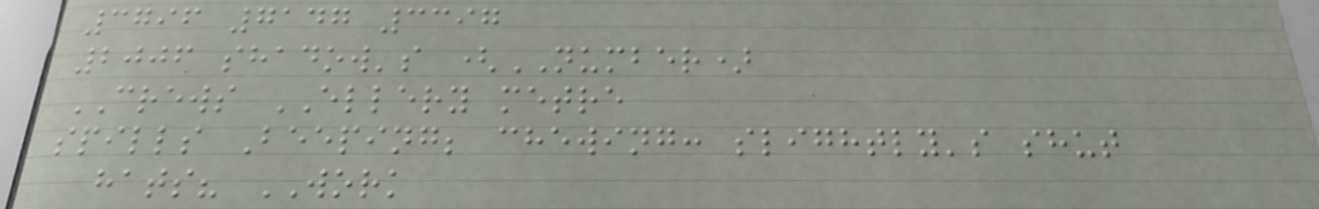3796 7147 3397
2006 shadow's (NUMBER)
CREWS ELLERY metre
spills Beeping; chewing: slightly's shut
hats? WORK
